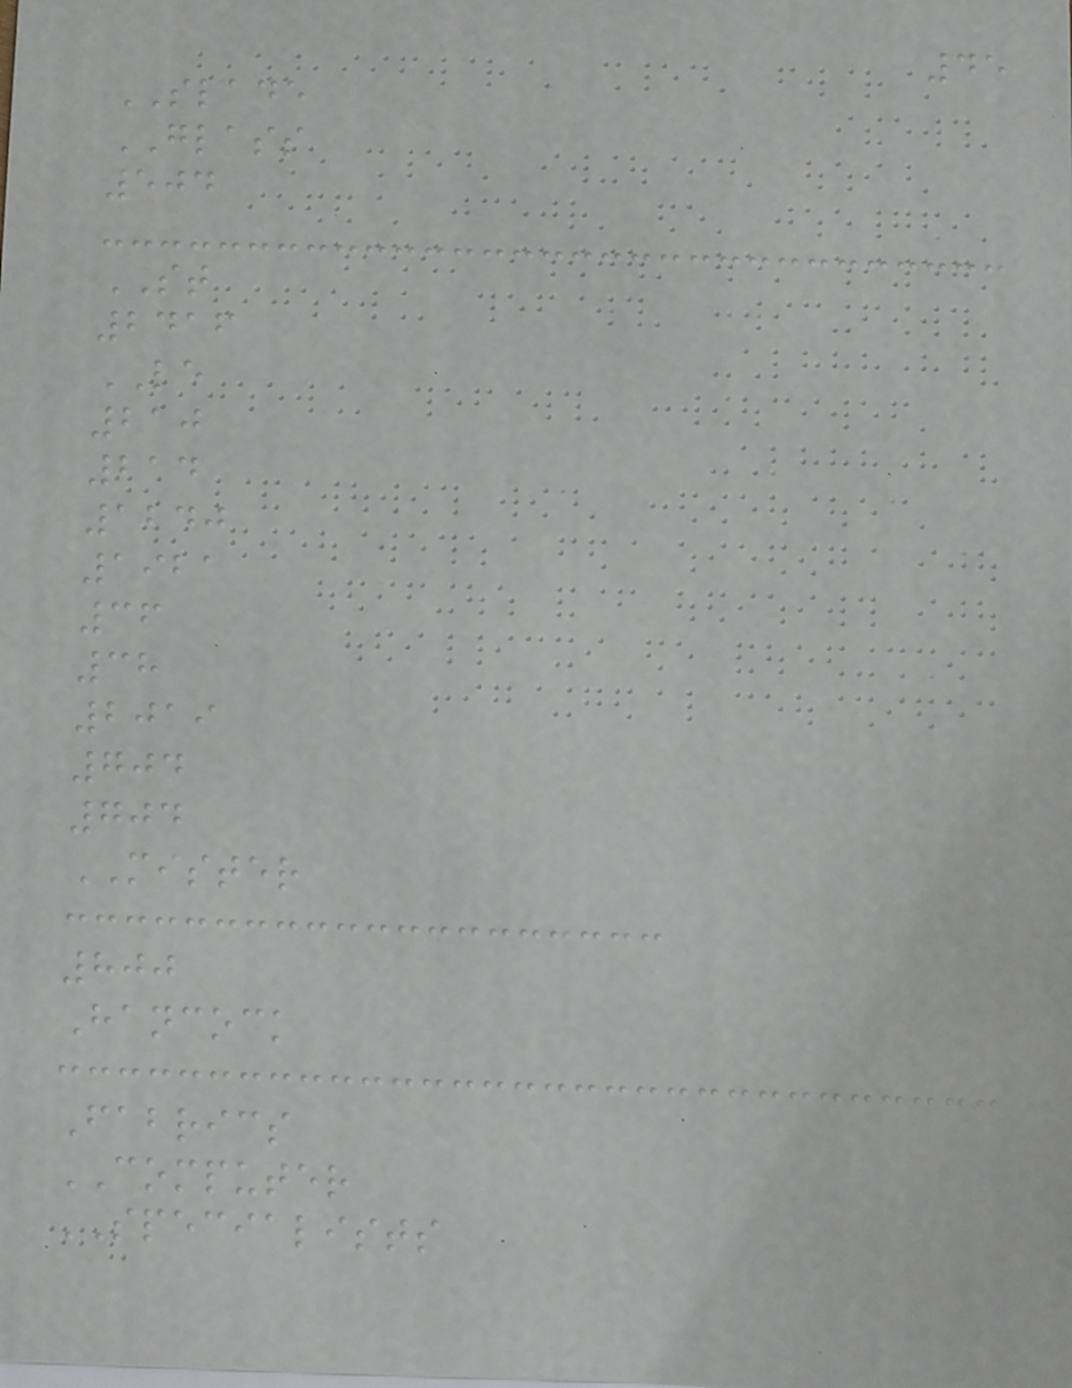45
SLADE
GLASS
504
ST
2416
LE
210
214
1240
1921
36
38
2019
704
704
MISTER
800
Hancock
Fabrics
COMPUTER
SPECIALISTS
